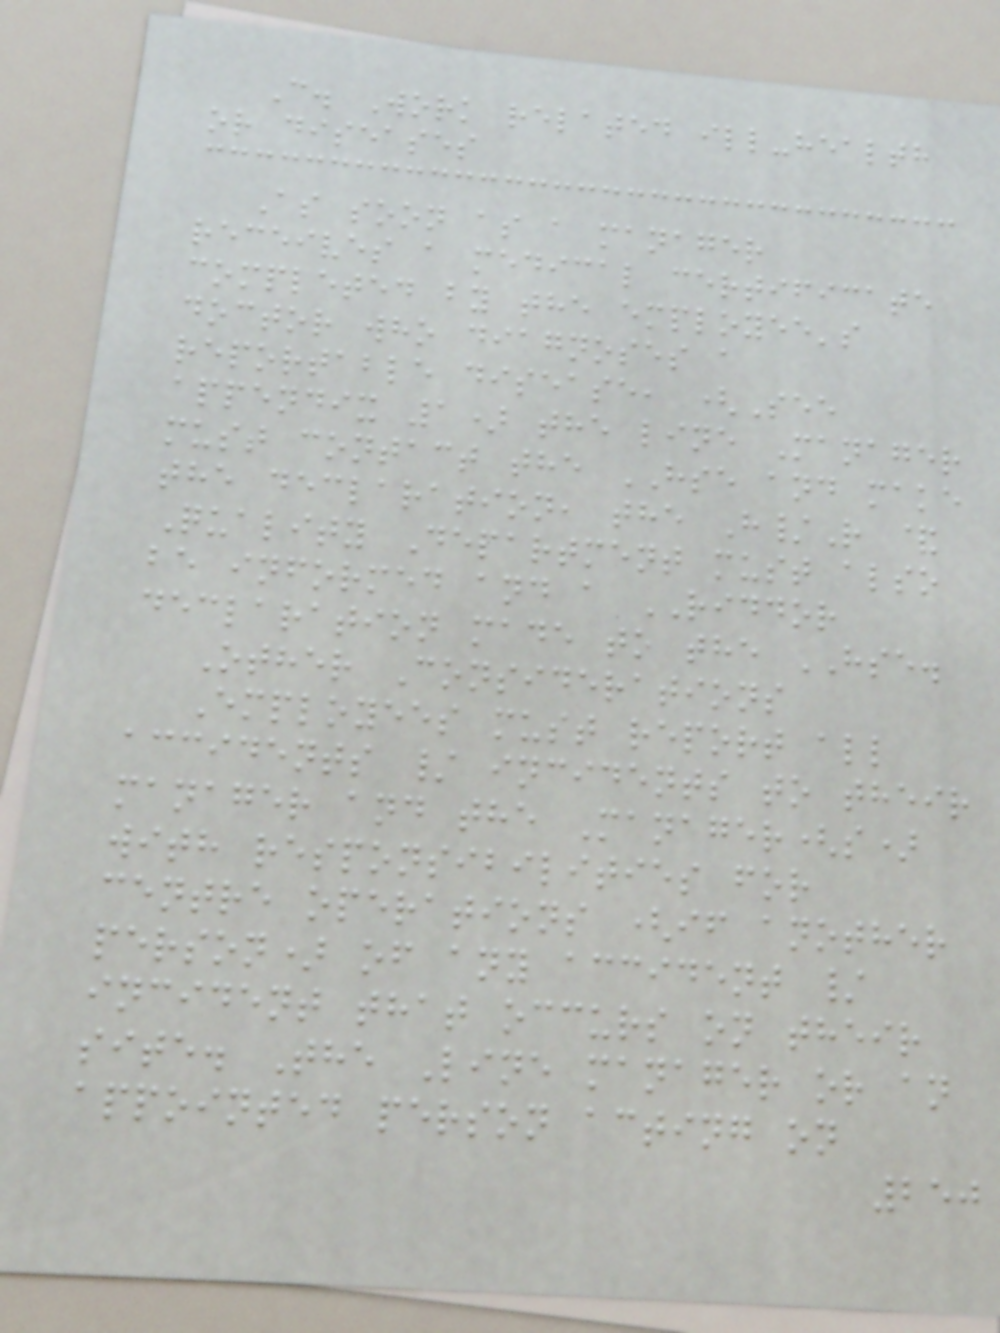C. Work related ill-health
or diseases
As soon as a manager
receives a medical certificate
completed by the employee's
doctor who diagnoses a
reportable disease, (See
appendix 1) the line Manager
must contact the HSE and make
the declaration, the H/R &
Quality Department must also
be informed and a RIDDOR
declaration made to the HSE.
Other Considerations
Employees must report all
accidents / incidents to their
manager and the Manager(s)
with responsibilities for
centre operations (if another
person) of any accident /
incident that occurs on their
site. The Line manager or an
appointed person acting on
250
